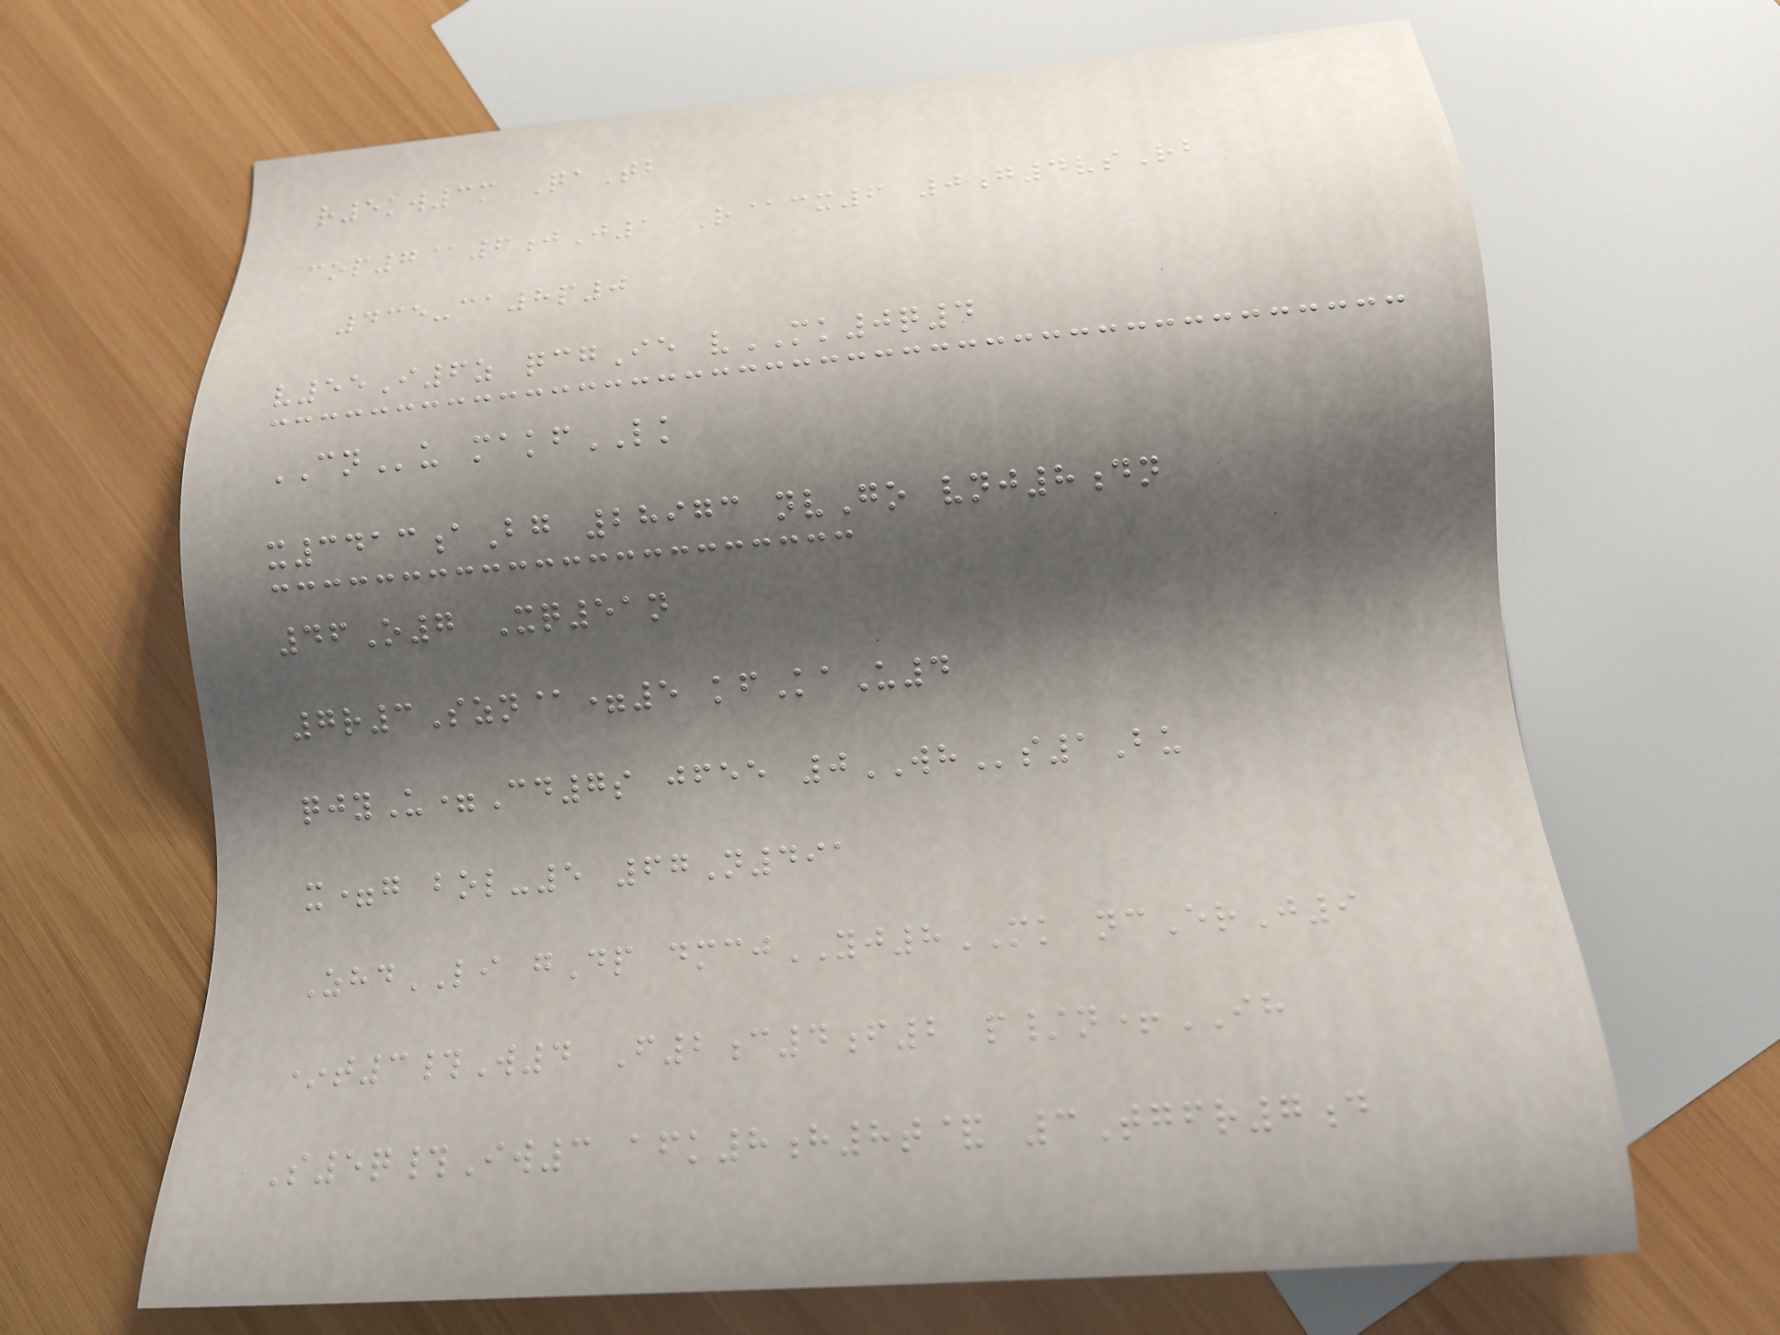r5kw3m QaTb
cop7@6jJ1 R@cx6 0g4vsRb
435-ca8p0
v55I6z qcgIe vMK0q4
CNu makfLK
x3413aBg 28973 nvGo vnj8dn
46O7 Xq51n
7r3Szn@=5 kfKaU4
qjyU=Cd7s jfee 0WHs1Bu
x=g bol-5 67N491
ZhdLI gDp dmcjYJ8MK ncErJ9
*t3#W4 F2c4f2 p/n+IH
S5q#Iw3 afk8h8t& 3Tgfr7d
